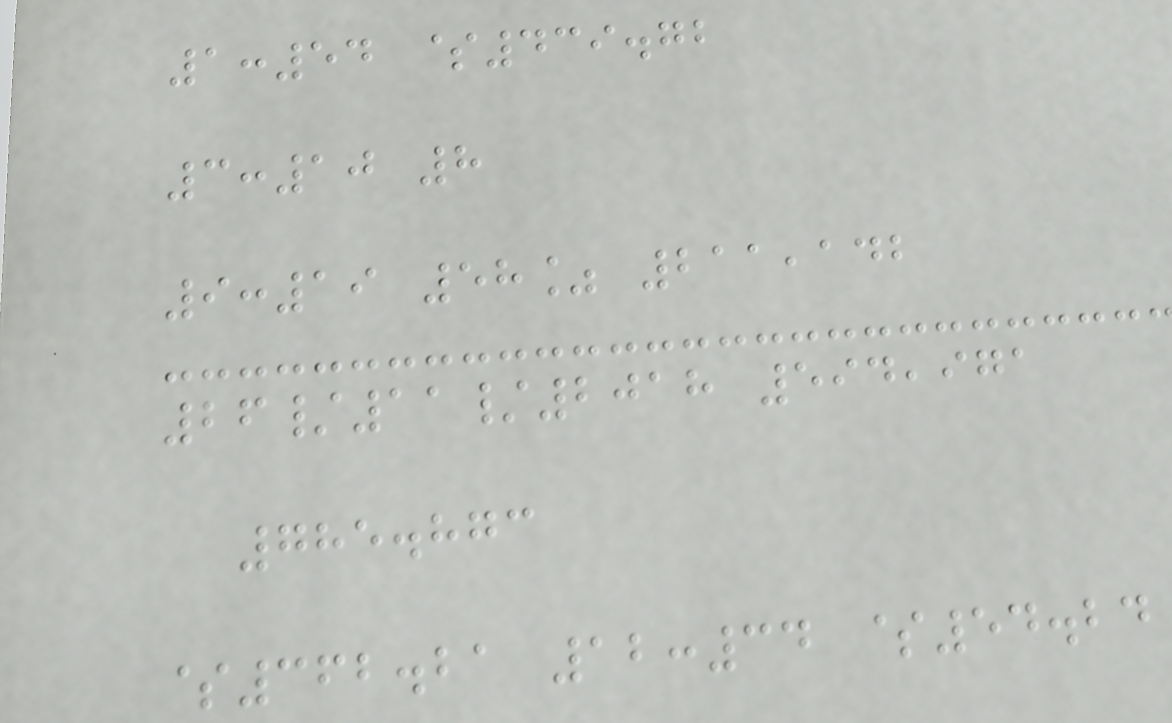1:54 $439.72
3:10 8
9:19 58% 211,142
26/11/2018 594,971
785.873
$362.21 12:34 $54.24
